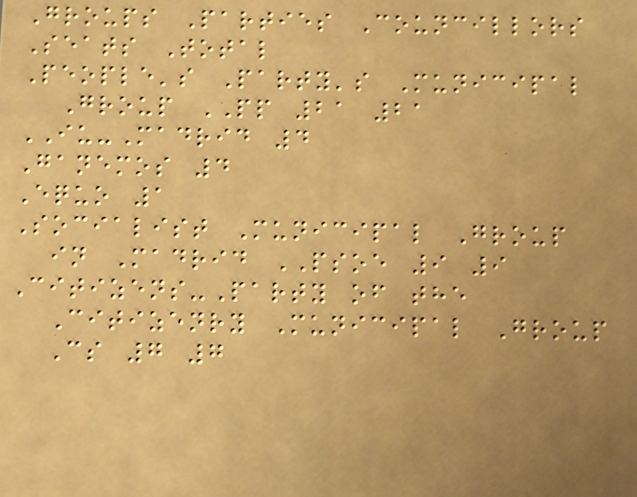Groups Parties Councillors
Seats Total
People's Party's Municipal
Group PP 21 21
IU-Madrid 4
Ganemos 4
Equo 1
Socialist Municipal Group
in Madrid PSOE 9 9
Citizens-Party of the
Citizenry Municipal Group
Cs 7 7
